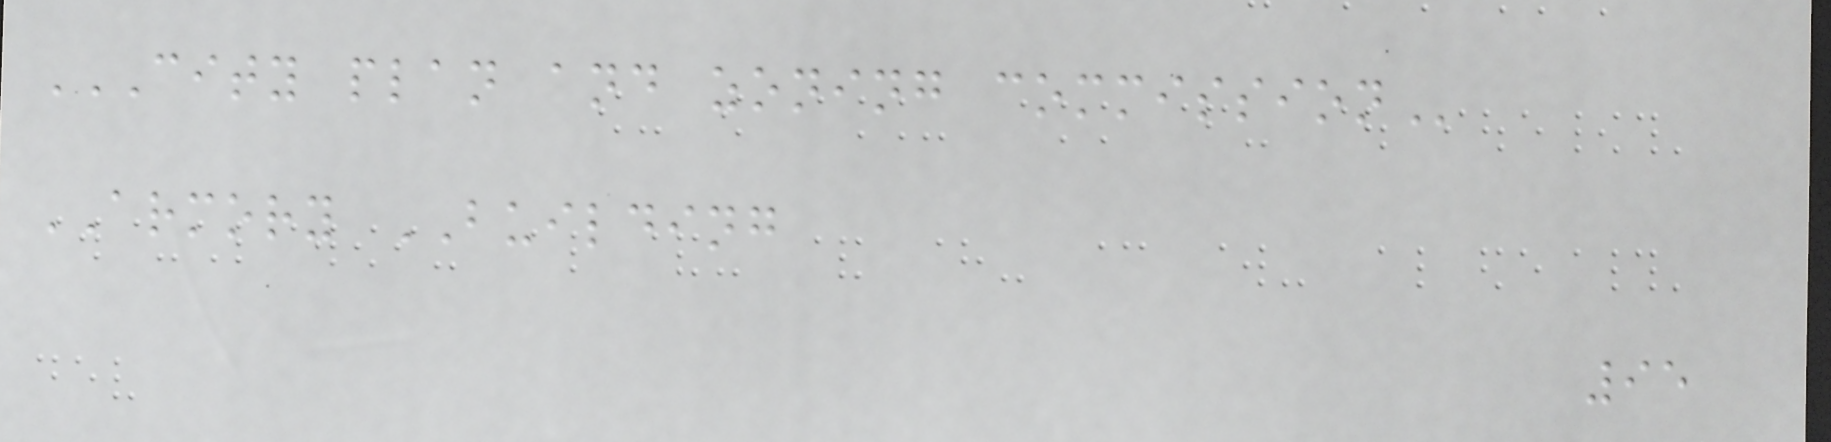CITY PLAN AND ZONING COMMISSION
ARMORY BUILDING
95
